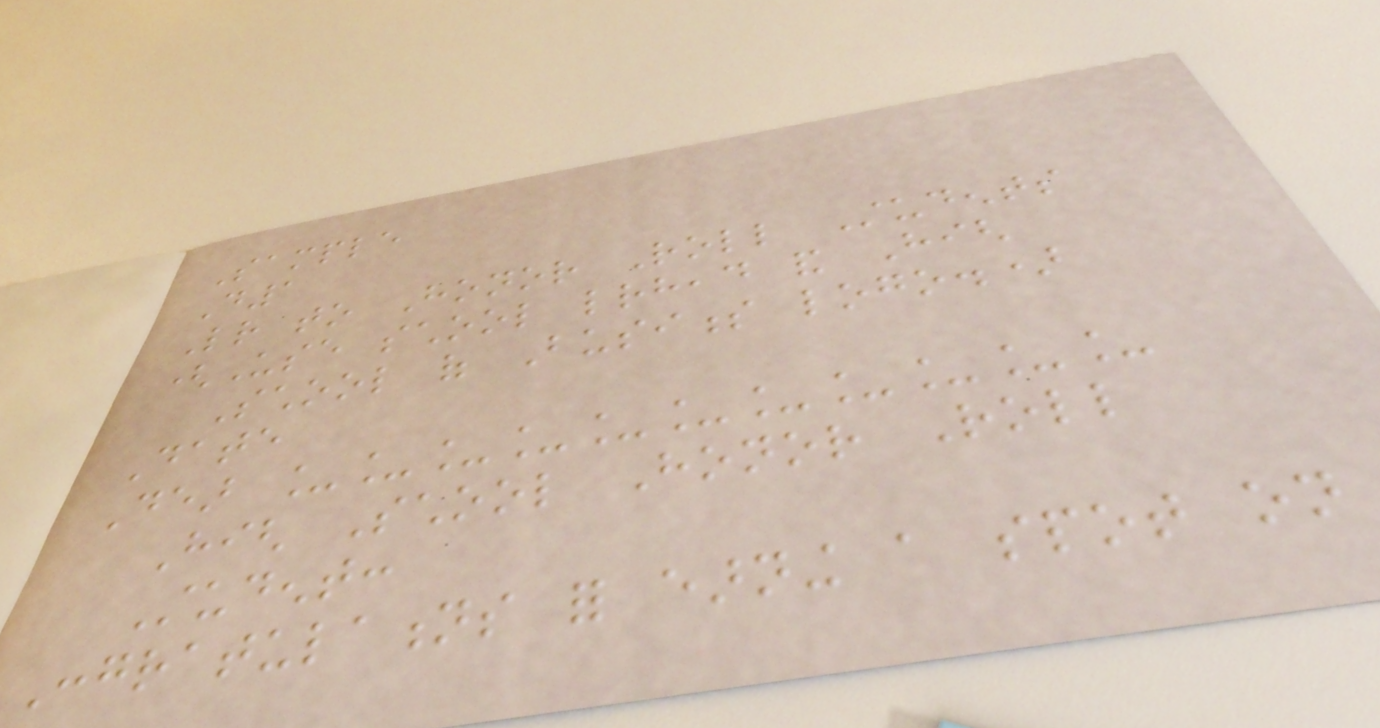Sample
D1
Letter to Honor Roll Students
(Use school letterhead and High
School of Business logo.)
Date
Dear ___________
High School Honor Roll
Student:
Congratulations for earning a spot on
